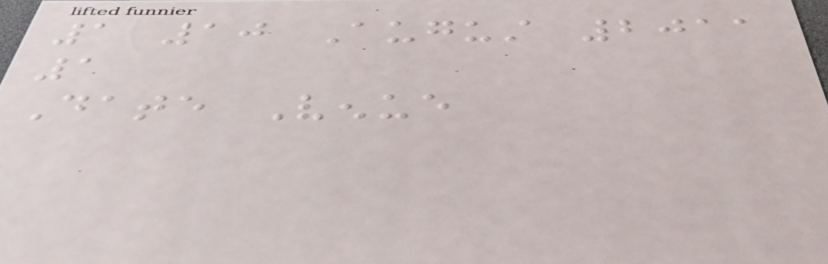1 10 August 2011
1
Date Venue
